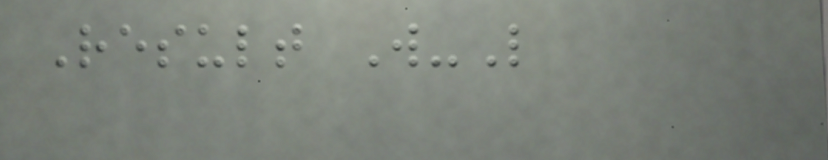Result W-L
